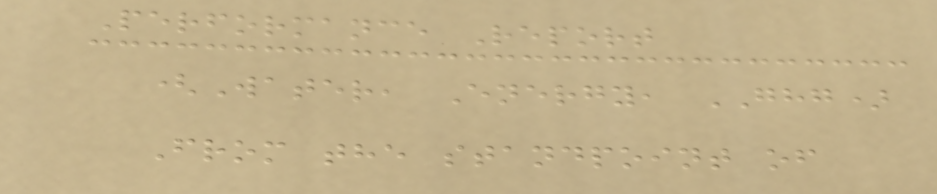Performance Report
(Water, Energy, GHG)
From the standpoint of
